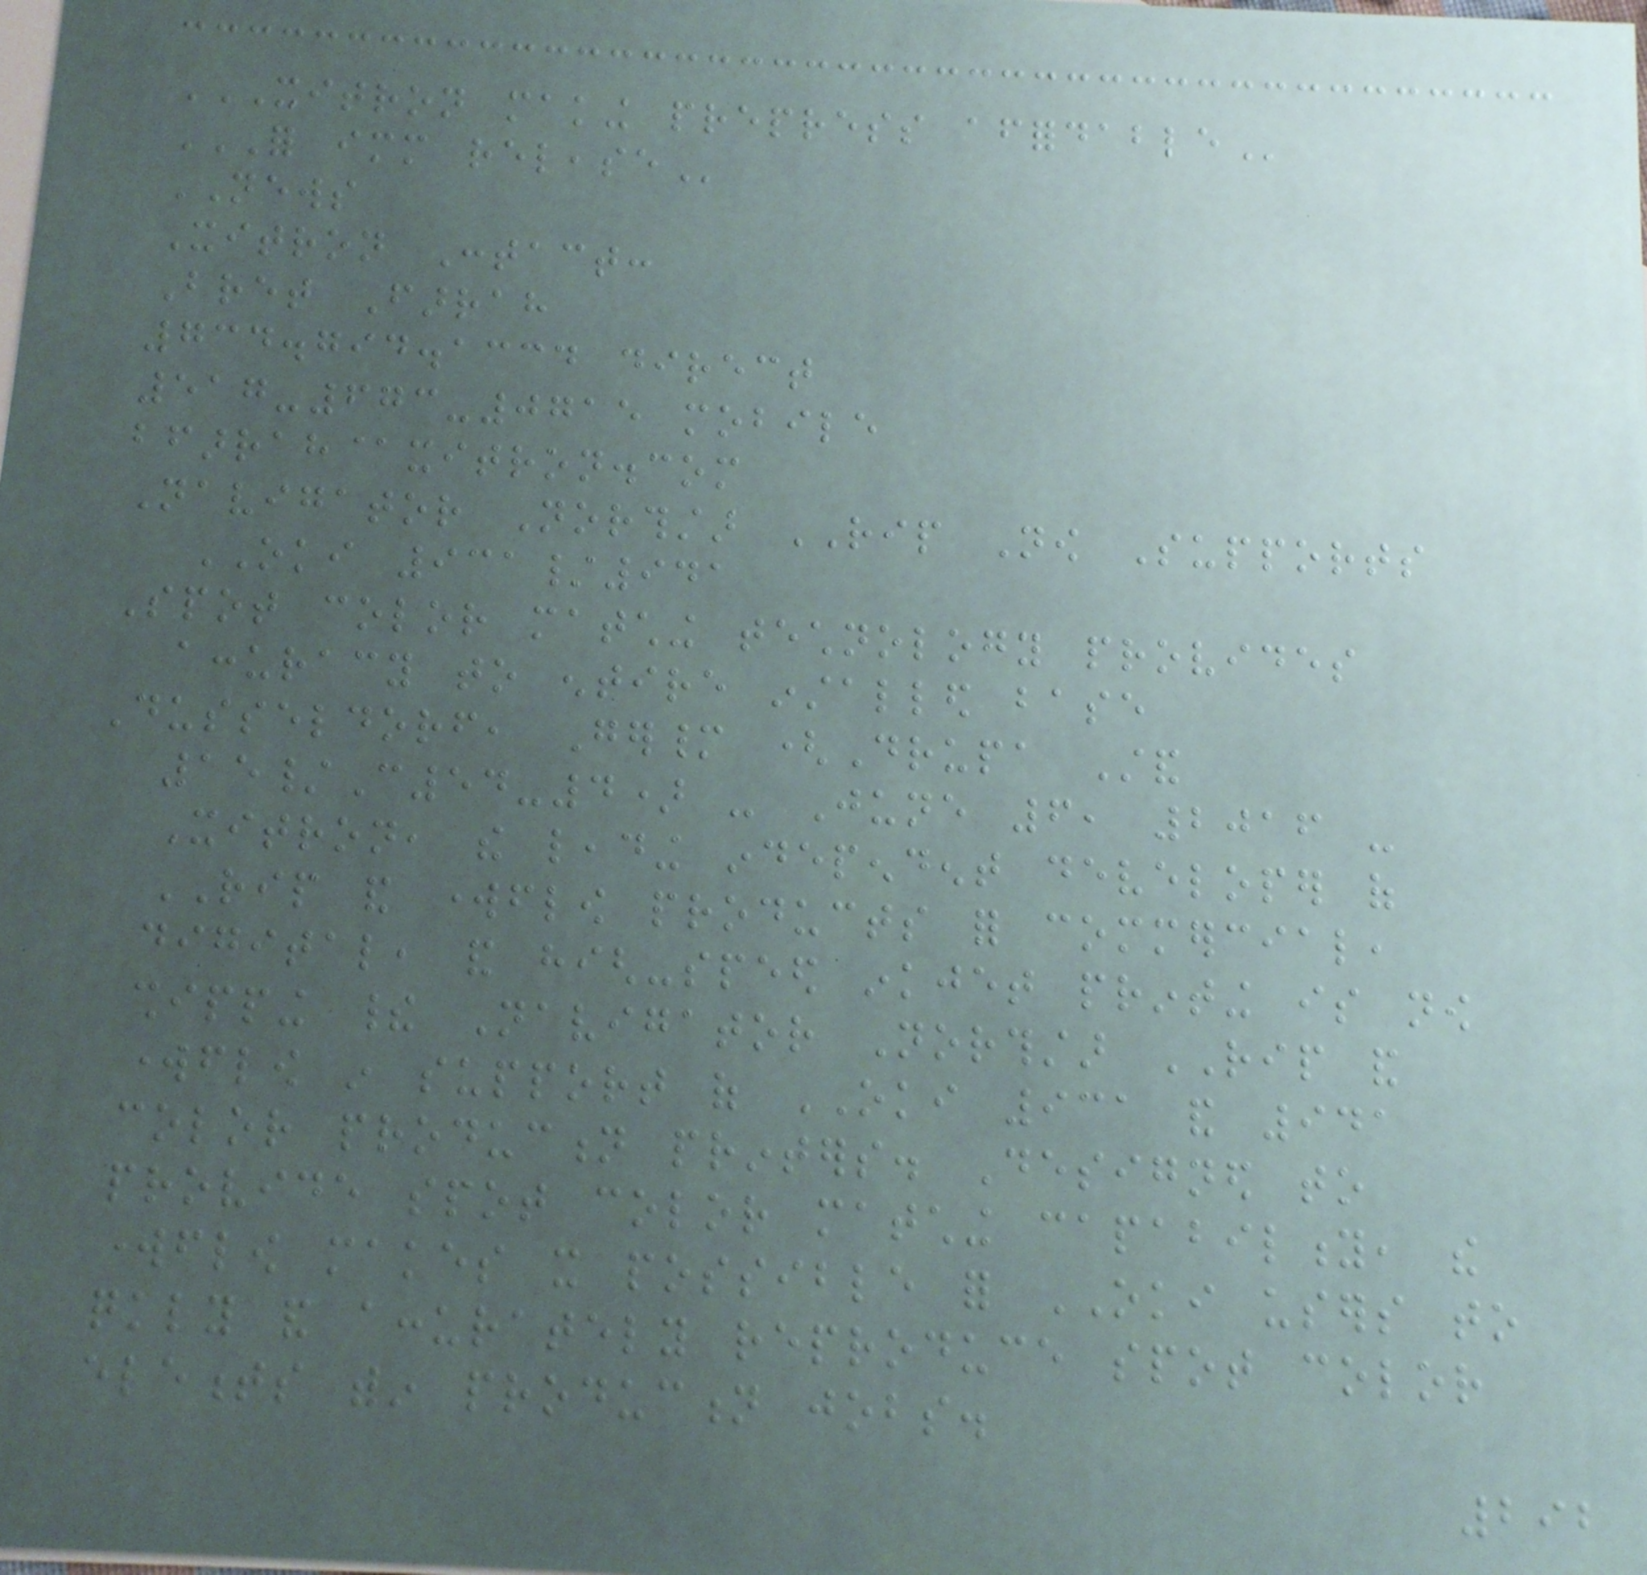XITRON MAKING PREPRESS AFFORDABLE
FOR IMMEDIATE RELEASE
NEWS
Xitron Contact:
Bret Farrah
734.794.1334 direct
517-673-0715 mobile
bfarrah@xitron.com
Navigator Northstar RIP Now Supports
OKI 931/941
Spot color matching technology provides
accuracy to entire installed base
Dusseldorf, Germany (Drupa Stand
15/C54-4) - June 6, 2016 -
Xitron, the leading independent developer of
RIP and workflow products for commercial,
digital, and high-speed inkjet printing is now
shipping their Navigator Northstar RIP and
workflow in support of OKI 931 and 941
color production printers. Designed to
provide spot color matching capability, the
workflow makes it possible for OKI users to
quickly and accurately reproduce spot color
elements within production jobs.
292
